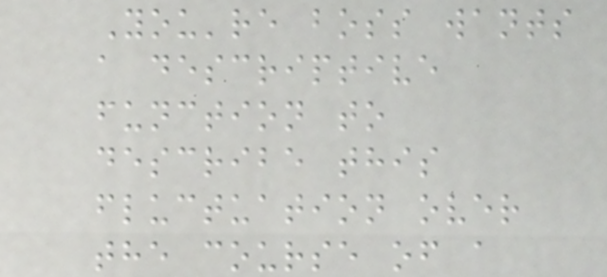You're boss wants
a descriptive
function to
describe this
fluctuation over
the course of a
